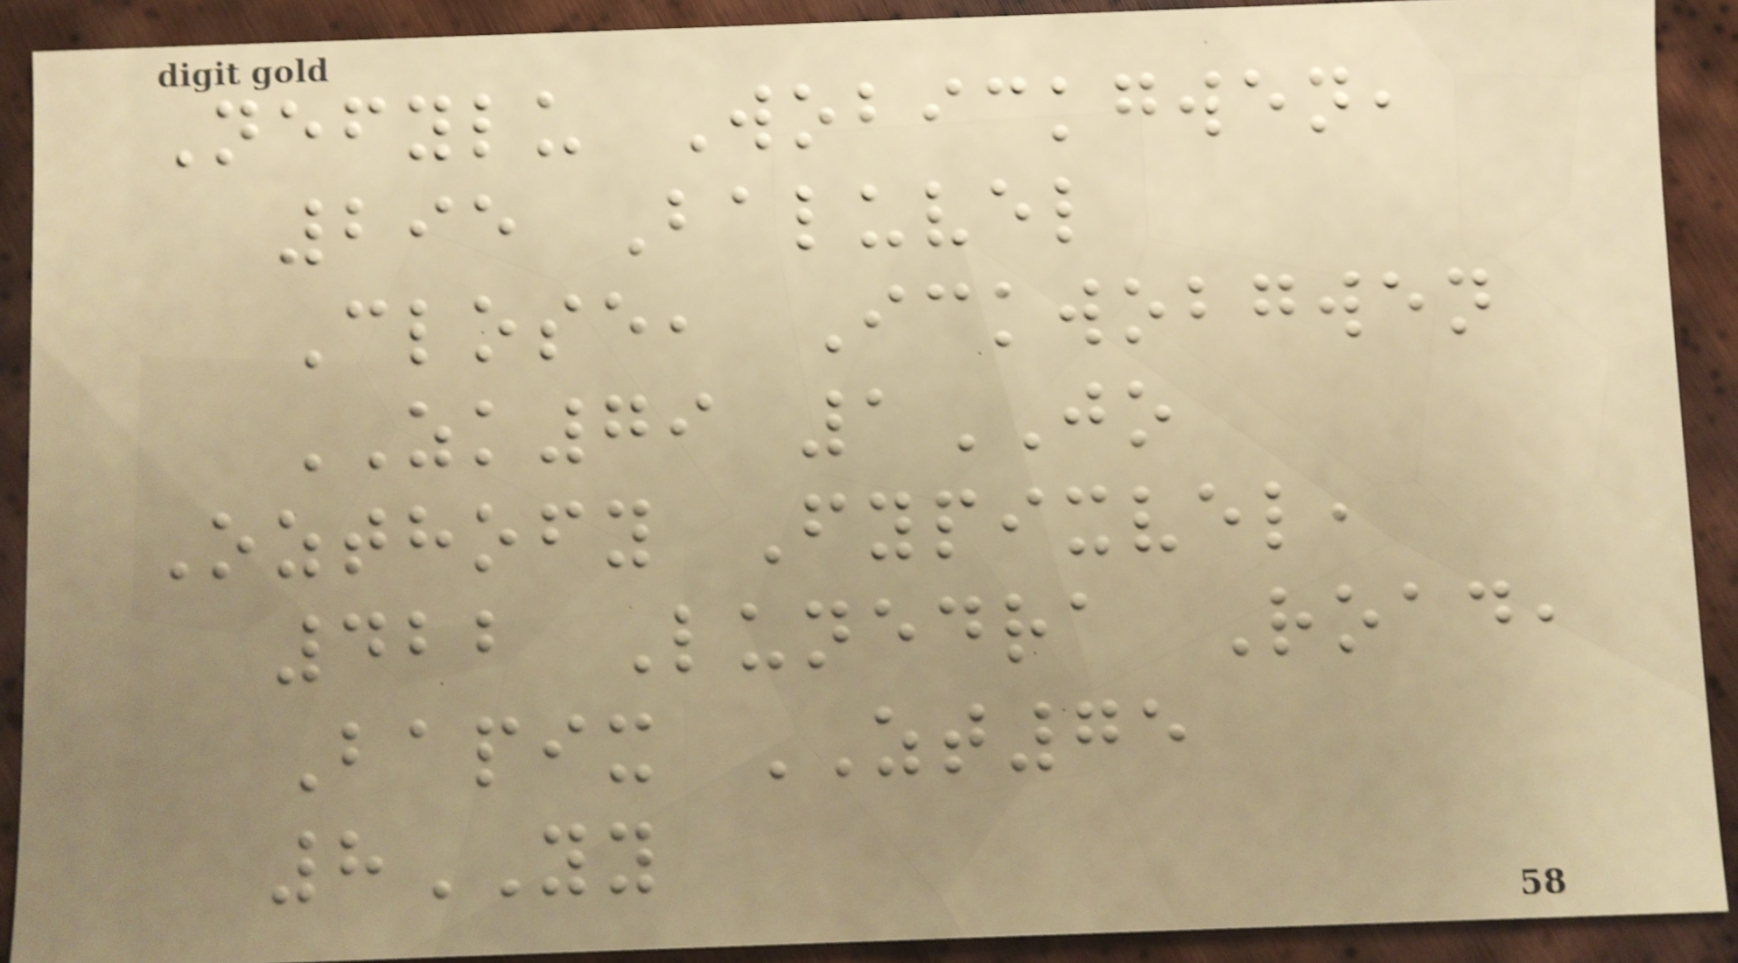Nefylu Wobickgwen,
295 Baluvel
Close, Ickwobgwen
ZK79 1JO
Ozthofy Fypixvel,
422 Lunedra Road,
Bapix ZT75
8YY
